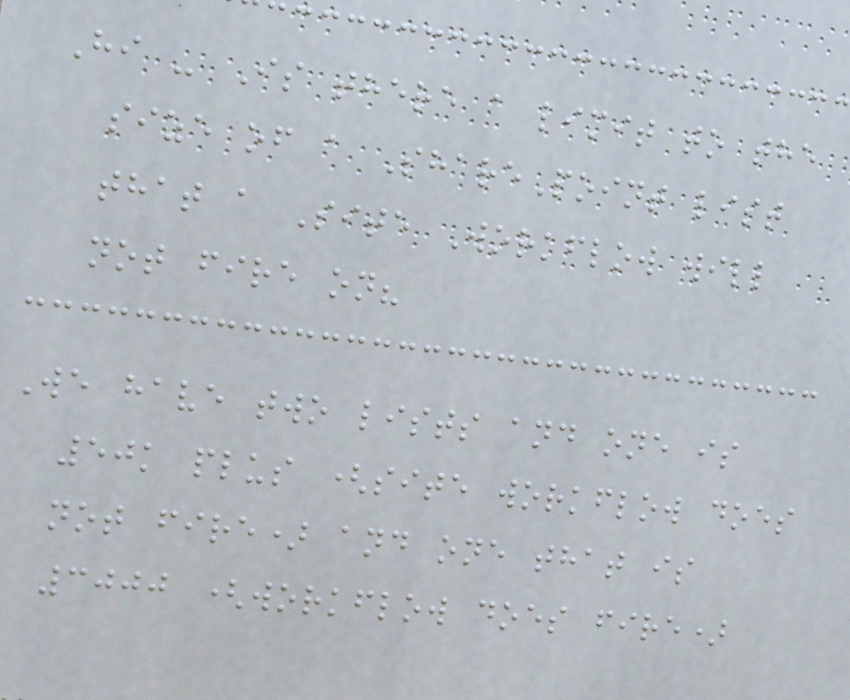Hi - Is there a limit to the
size of a SharePoint list
that a Site Workflow will
not fire on?
We have two lists and one is
50k plus (site workflow does
not fire) and one that is
3000 (workflow does fire)
